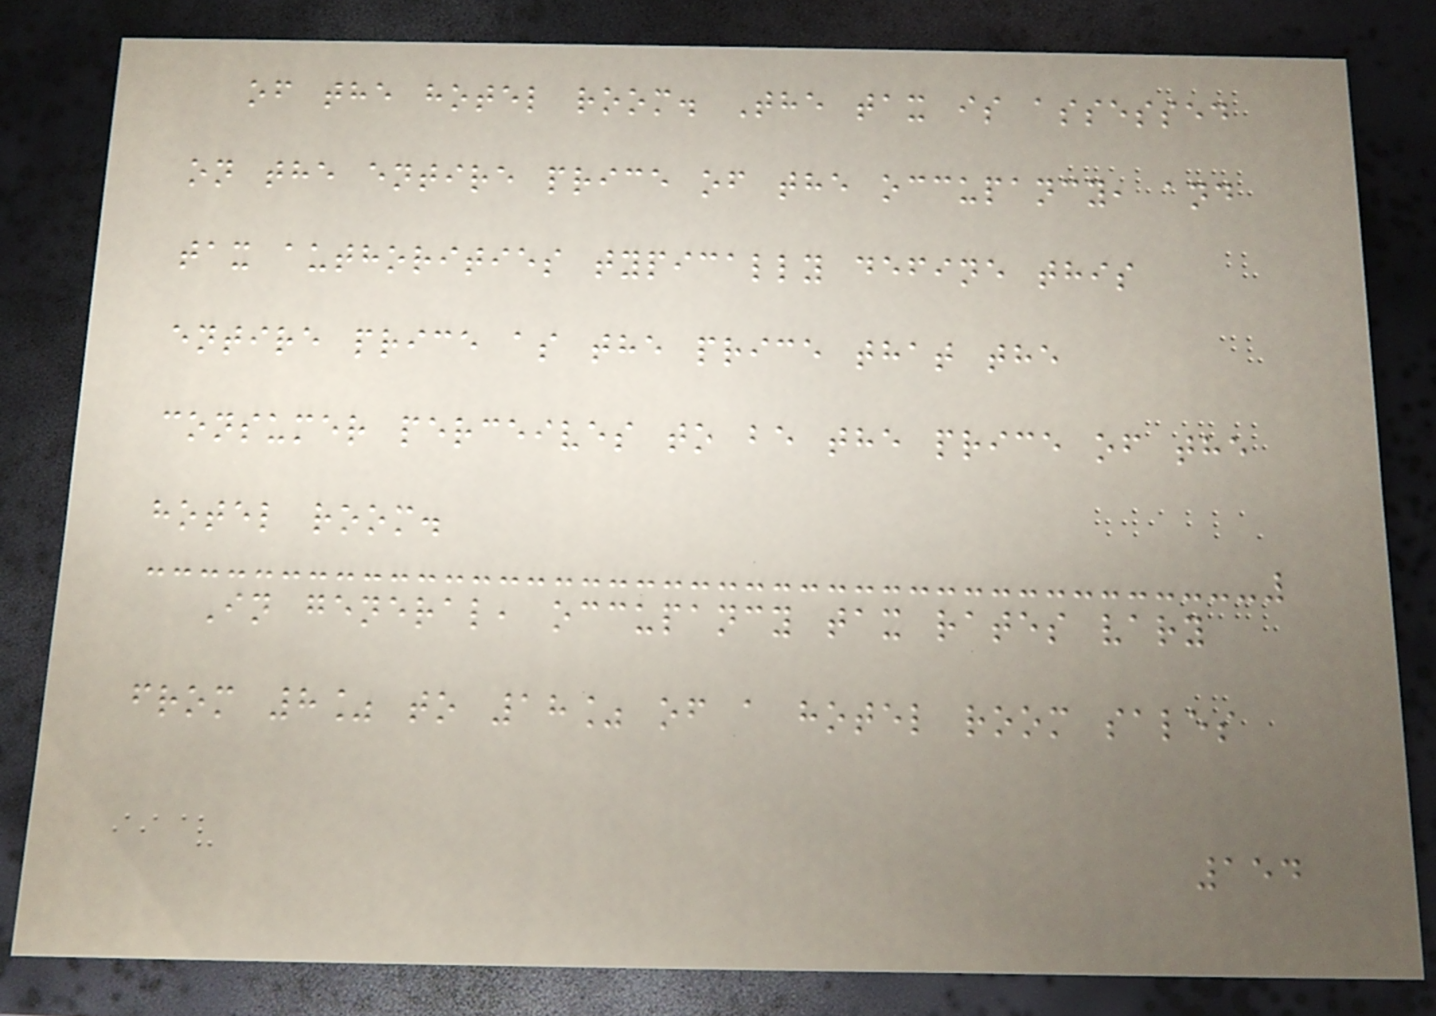of the hotel room. The tax is assessed
on the entire price of the occupancy, and
tax authorities typically define this
entire price as the price that the
consumer perceives to be the price of the
hotel room.
In general, occupancy tax rates vary
from 8% to 18% of a hotel room sales
154
